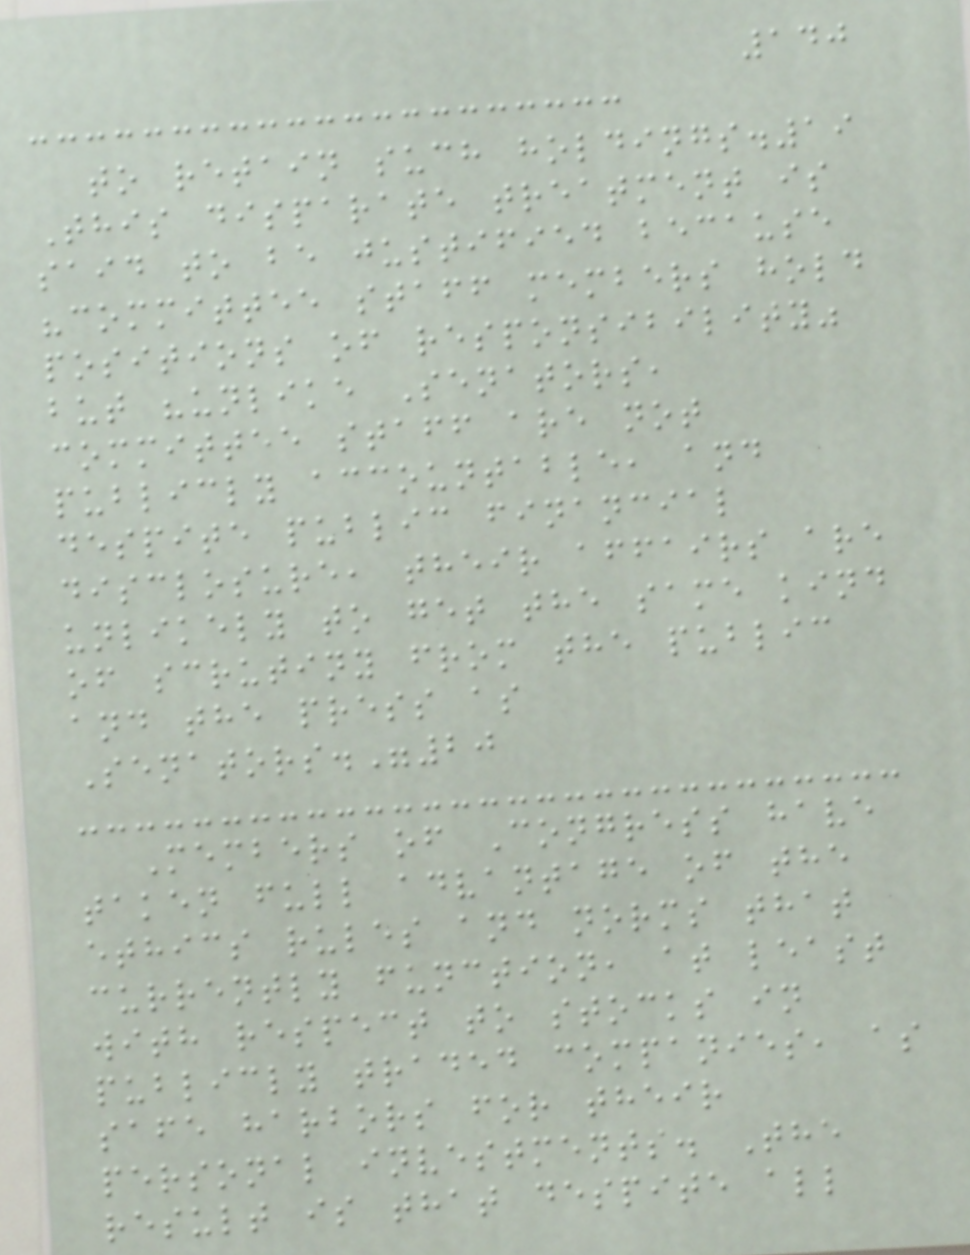140
to retain such holdings.19
This disparate treatment is
said to be justified because
"committee staff members hold
positions of responsibility"
but "unlike Senators,
committee staff are not
publicly accountable, and
despite public financial
disclosure, their affairs are
unlikely to get the same kind
of scrutiny from the public
and the press as
Senators."20
Members of Congress have
taken full advantage of the
ethics rules and norms that
currently function, at least
with respect to stocks in
publicly traded companies, as
safe harbors for their
personal investments. The
result is that despite all
